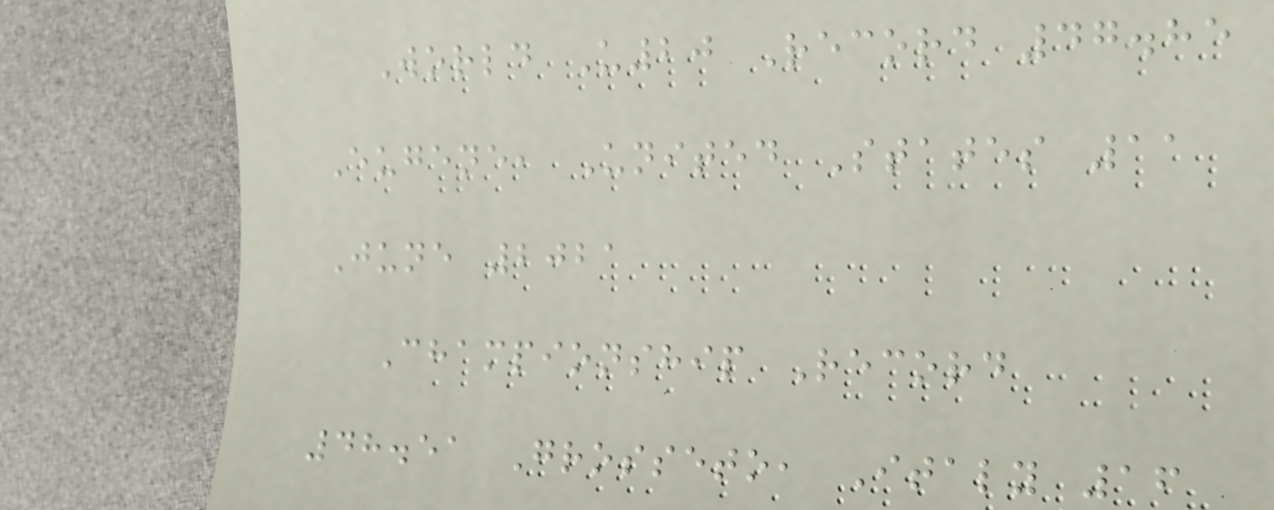World U20 Record 47.85
Eugene, United States 11
June 2021
Championship Record
48.51 Grosseto, Italy 16
